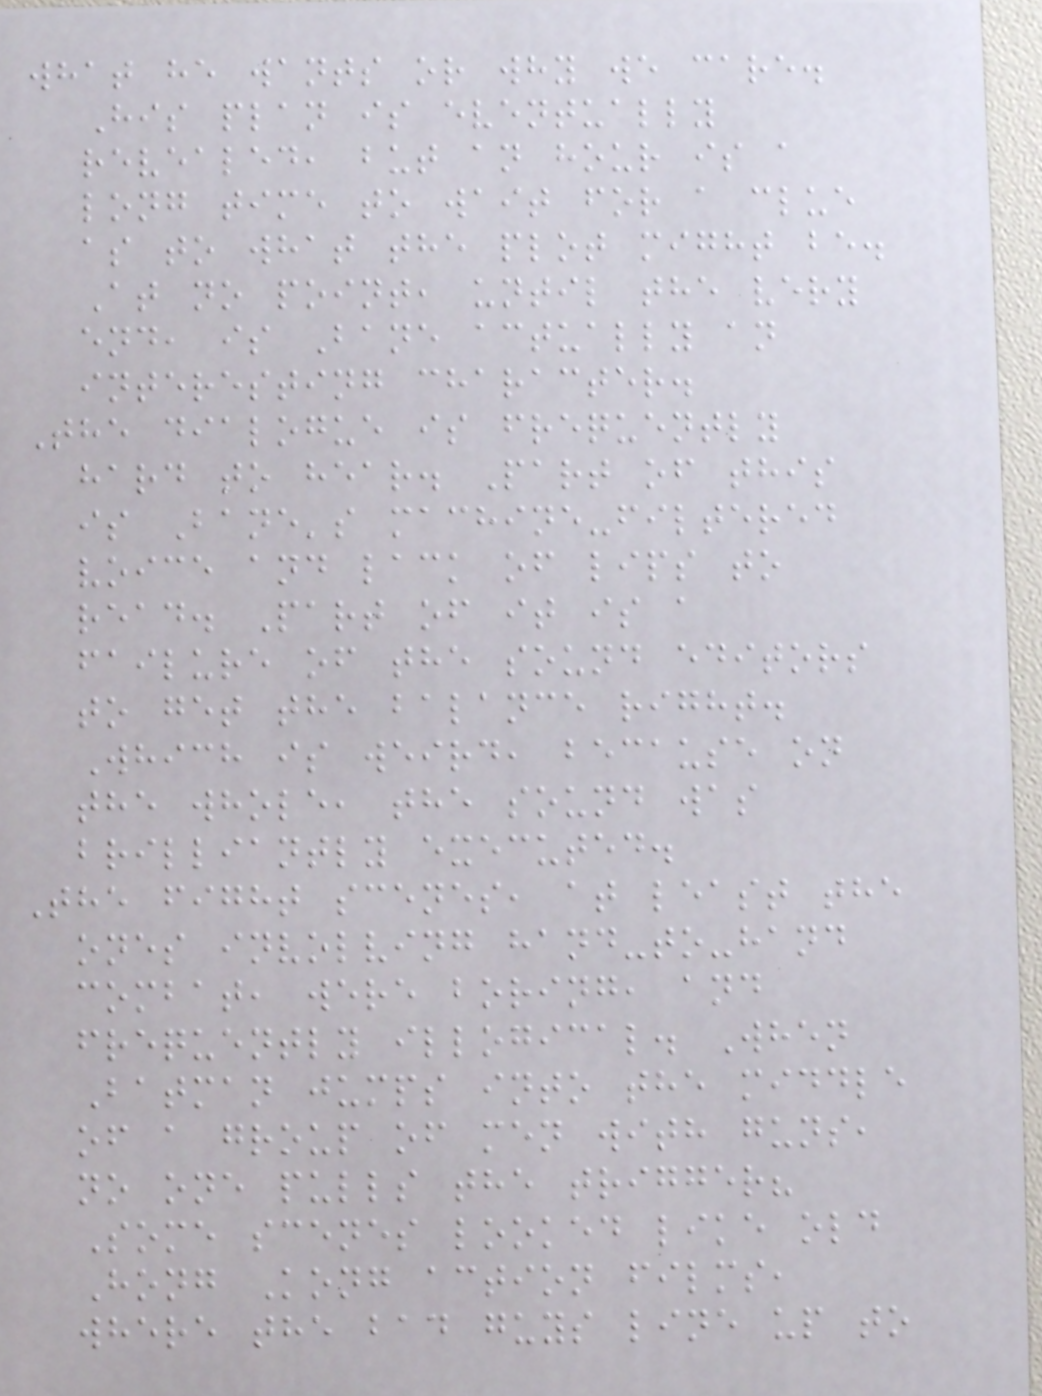what he wants or why we care.
His plan is eventually
revealed, but an hour is a
long time to wait for a clue
as to what the plot might be.
At no point, until the very
end, is Bane actually an
interesting character.
The dialogue is frequently
hard to hear. Part of this
is Bane's machine-filtered
voice and lack of lips to
read. Part of it is a
failure of the sound editors
to get the balance right.
Which is weird, because on
the whole, the sound was
brilliantly executed.
The fight scenes, at least the
ones involving hand-to-hand
combat, were boring, and
frequently illogical. When
Batman jumps into the middle
of a group of men with guns,
no one pulls the trigger?
Some scenes looked like old
Hong Kong action films,
where the bad guys line up to
